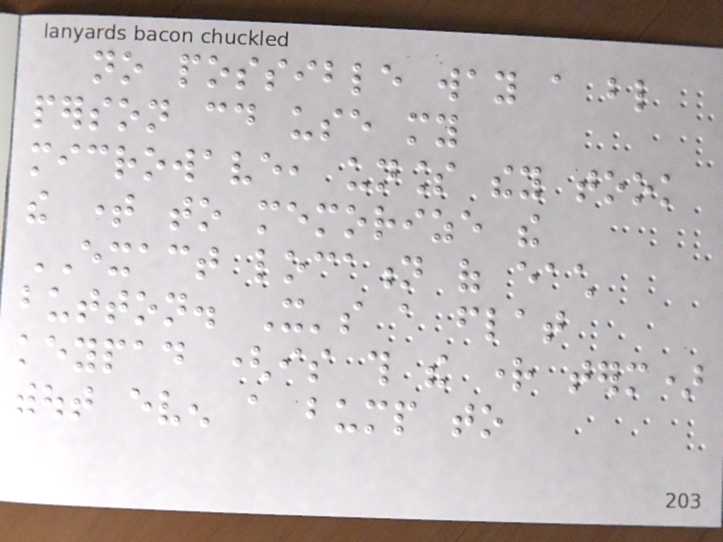no possible way a blind
person could use my
microwave, unless they took
the time to memorize the
EXACT location of each
button. It's a flat
keypad (is this the right term)
without even a bump to
